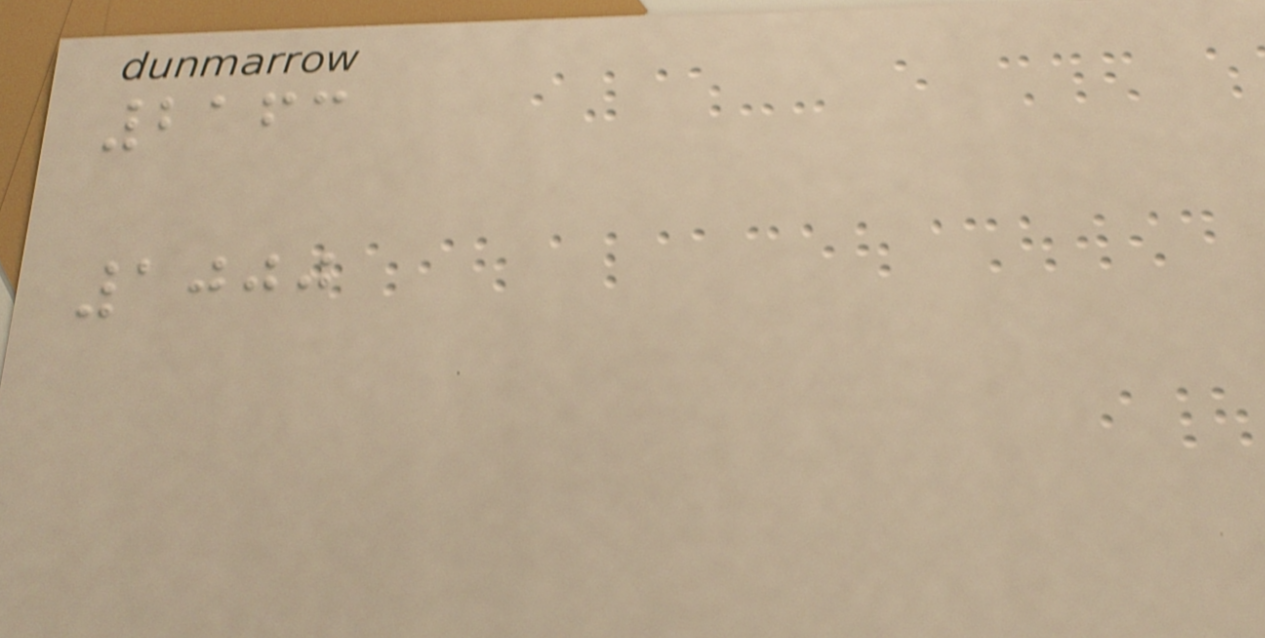2163
1000
